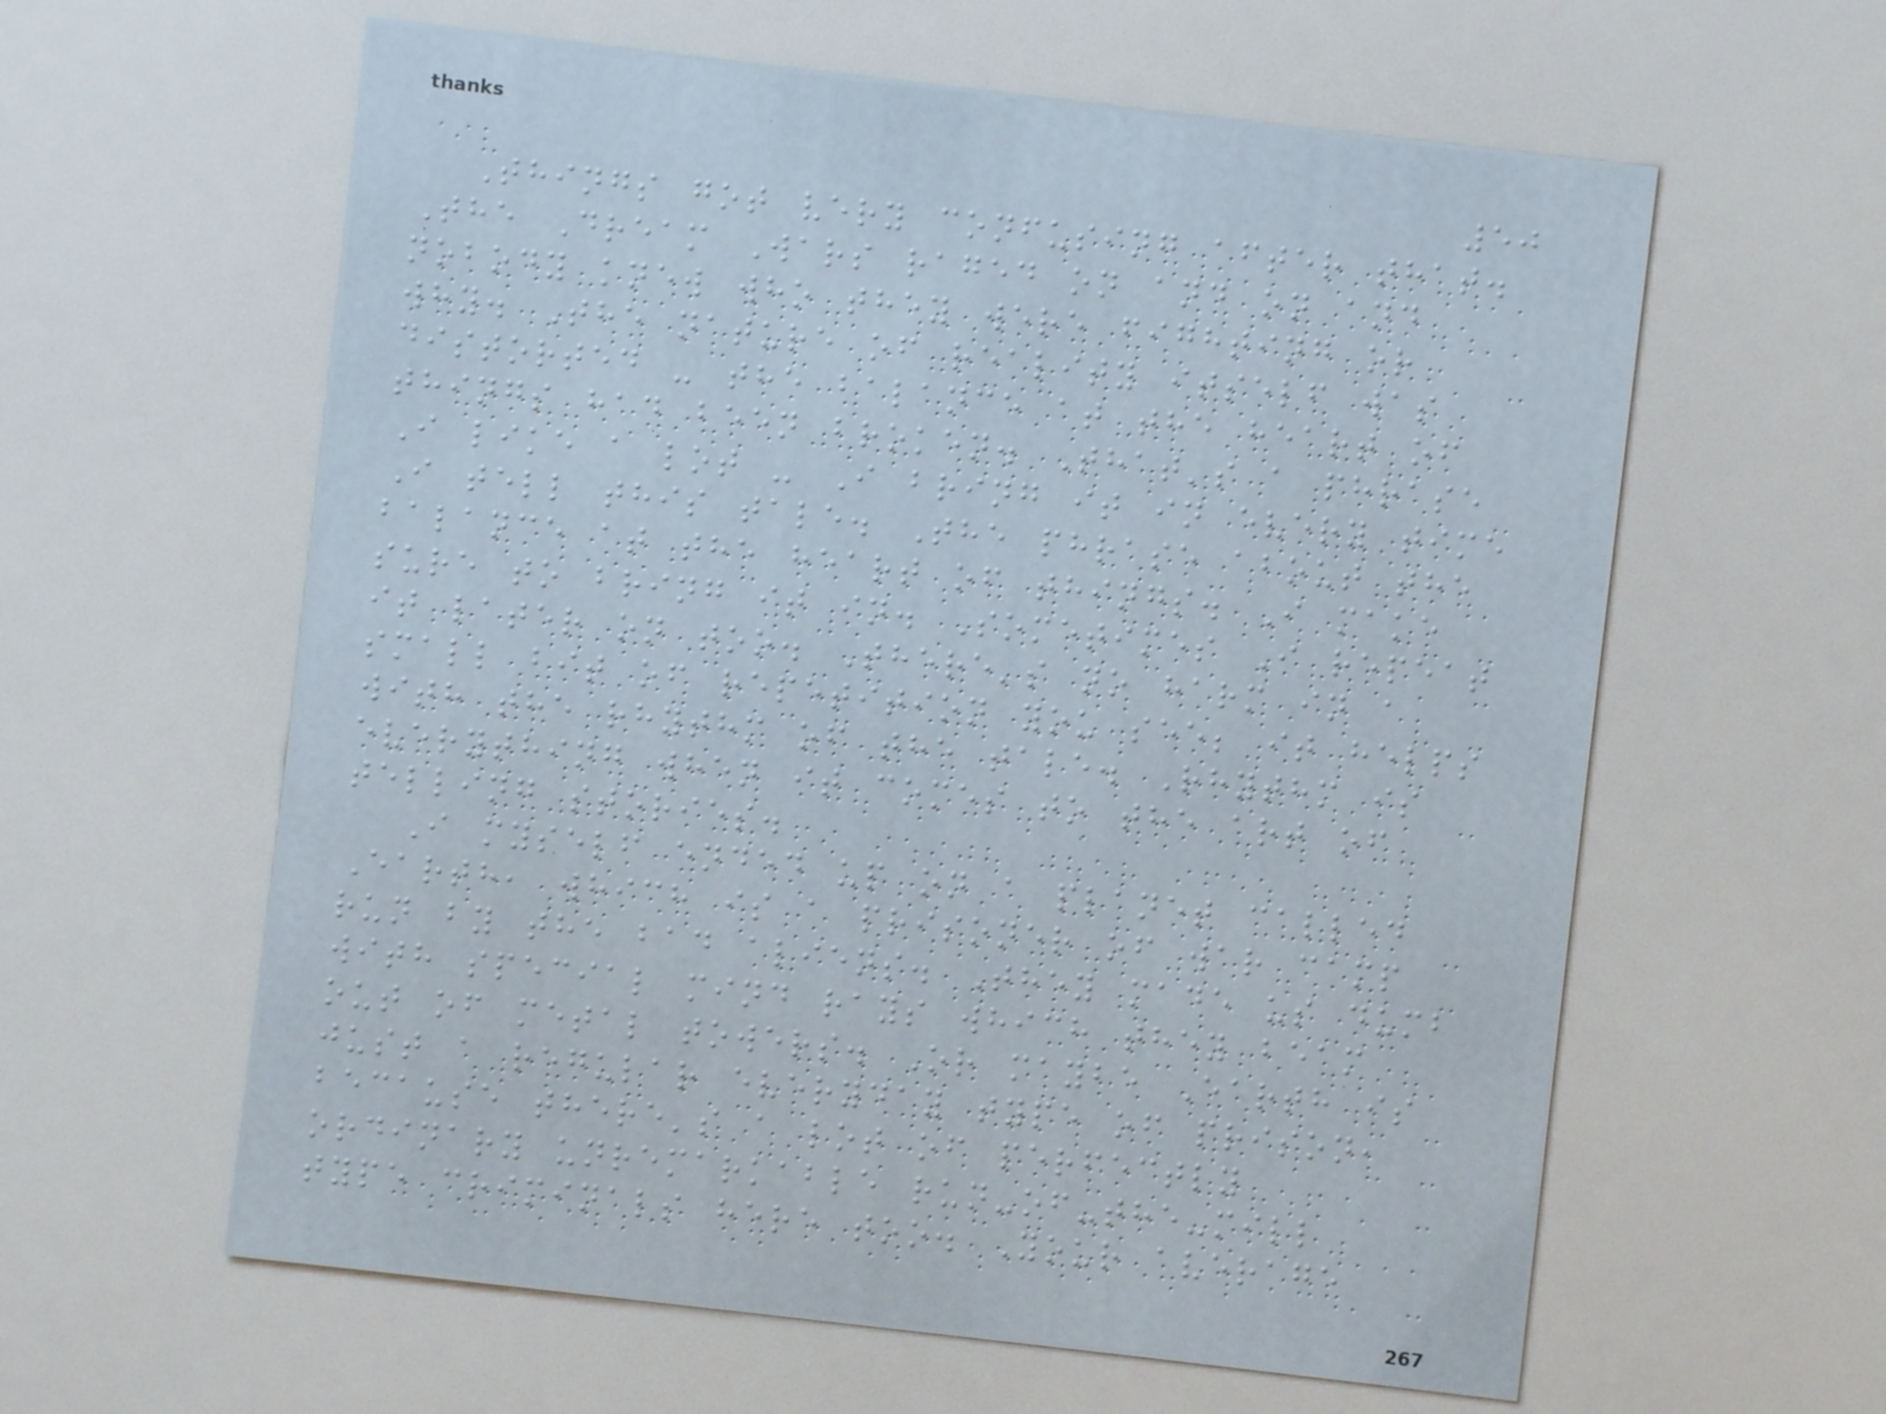50
Things got very confusing after that.
The Dream Wars raged on and on and
nobody knew who they were fighting or
why. The nature of reality itself was
distorted - the balance at the heart of
things had been broken. That's a phrase
I like a lot - I bring it in every time
I tell this tale. The phrase about the
balance at the heart of things. I make
sure to bring it in. Sometimes I repeat
it later on too. There's no harm in a
small bit of repetition you see; it helps
with the rhythm of the tale. Rhythm is
everything when it comes to the art of
telling stories.
I myself ended up on a planet called
Earth, which is a prisoner of war camp
run by the bad aliens. They made us dumb
with special mind rays which they beam
out of metal towers. Or maybe Earth is
just a regular everyday type of prison,
because there's a lot of perfectly
ordinary unremarkable run-of-the-mill
type criminals here too. Your average
